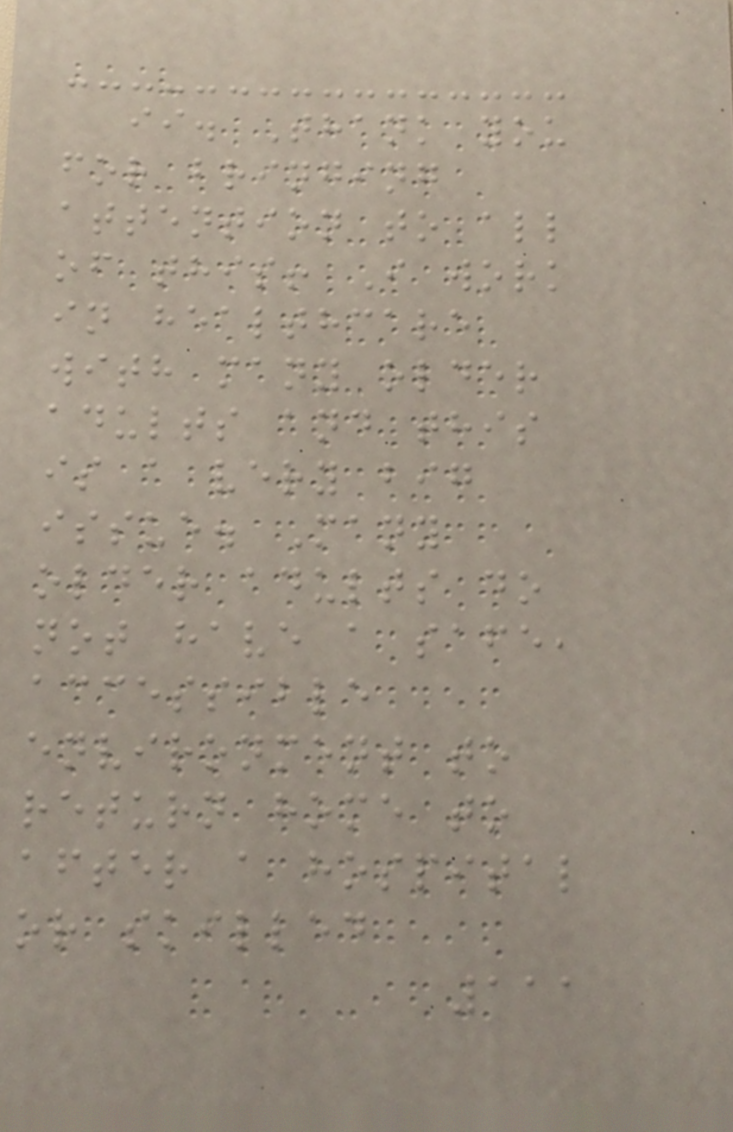ii. Thank you
for bringing
attention to all
of this! I work
in healthcare
with many older
adults and this
is a very big
issue. Many
older adults do
not have a safe,
accessible
environment to
return home to
after a hospital
or skilled
111
